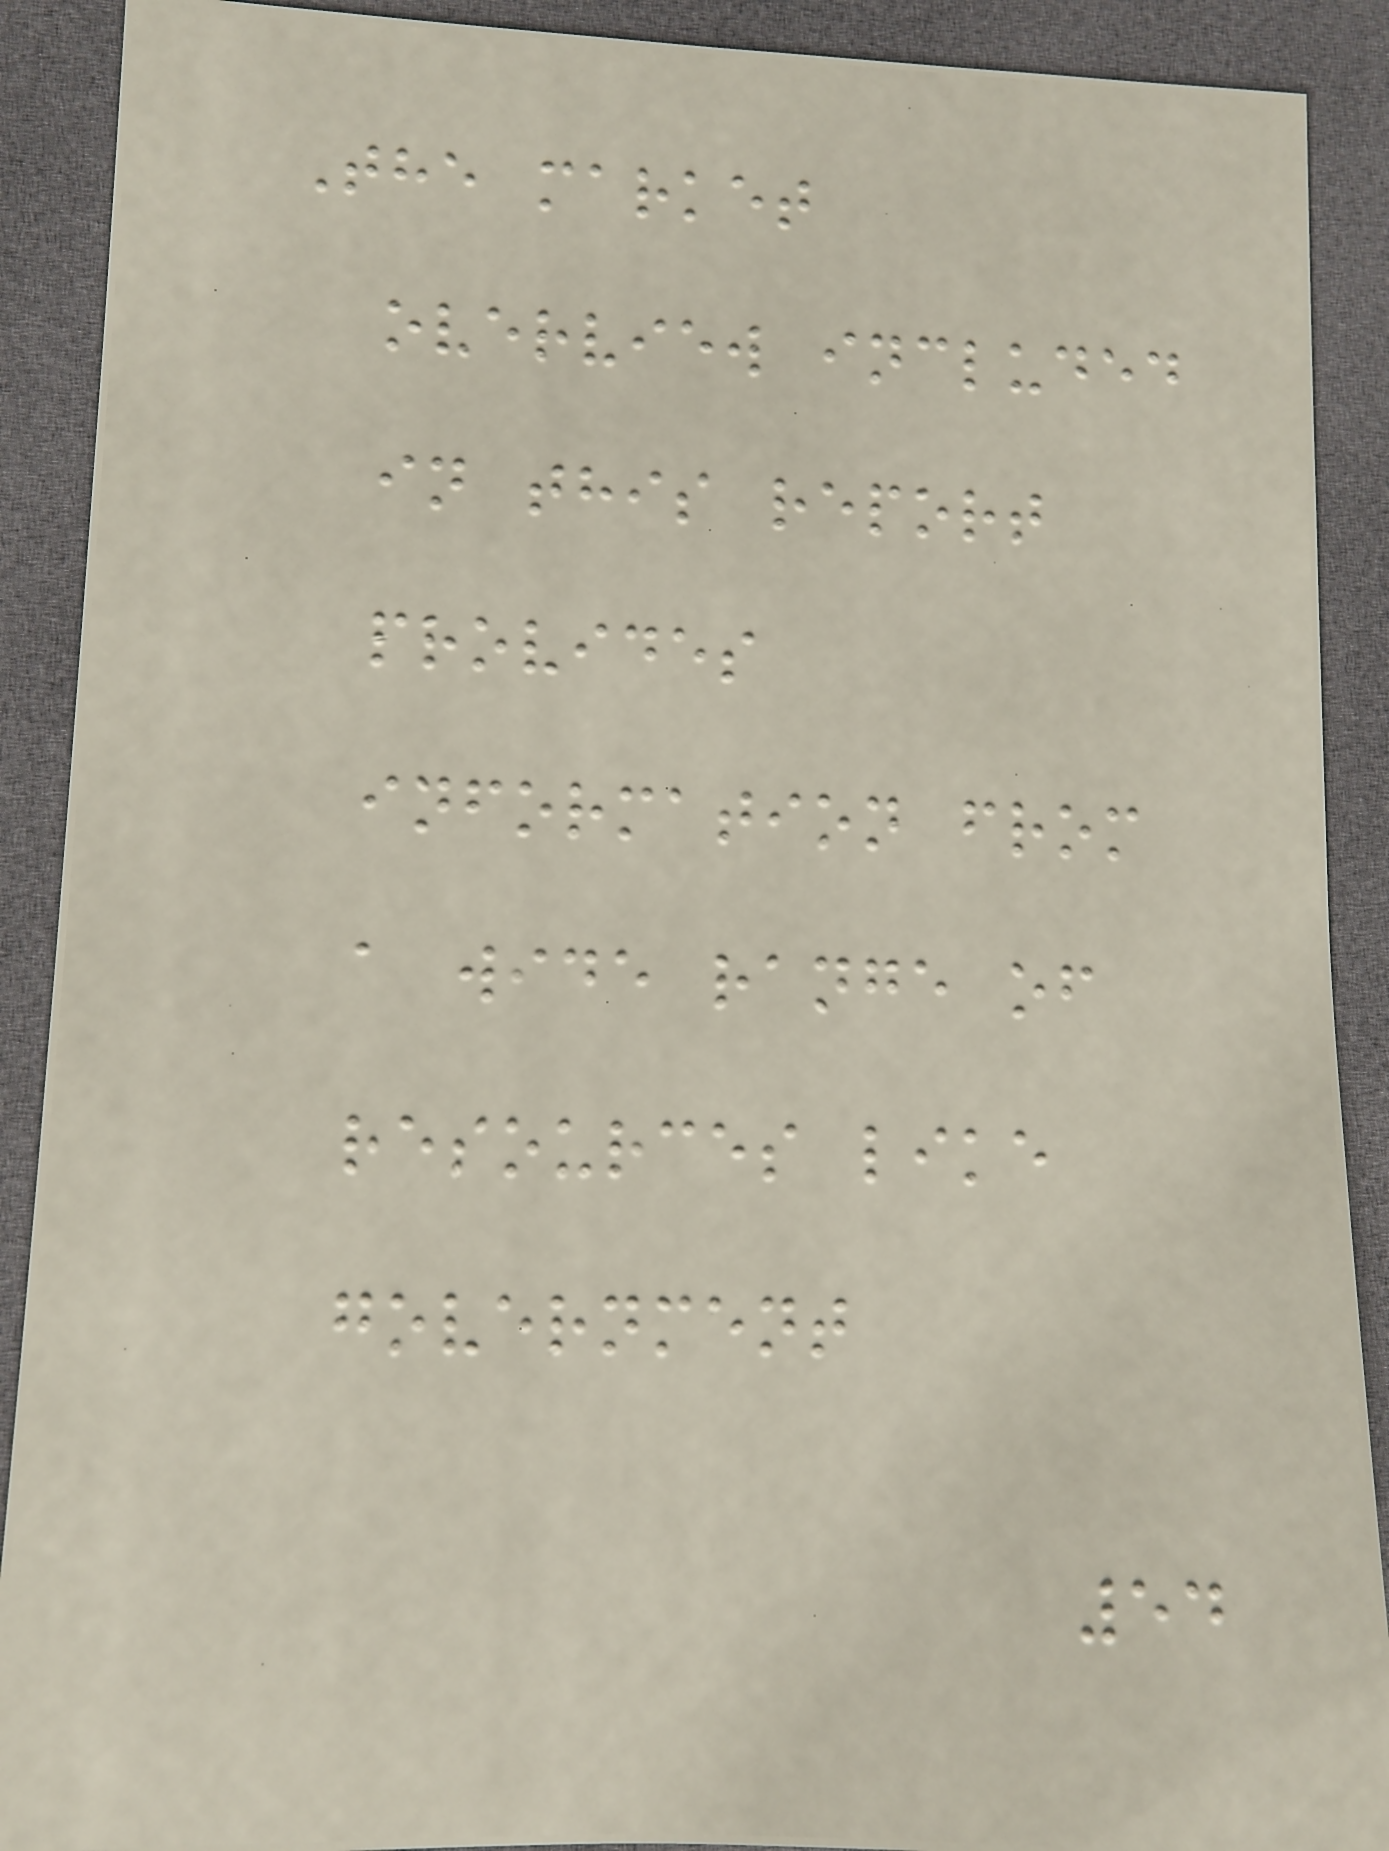The market
overview included
in this report
provides
information from
a wide range of
resources like
government
54
